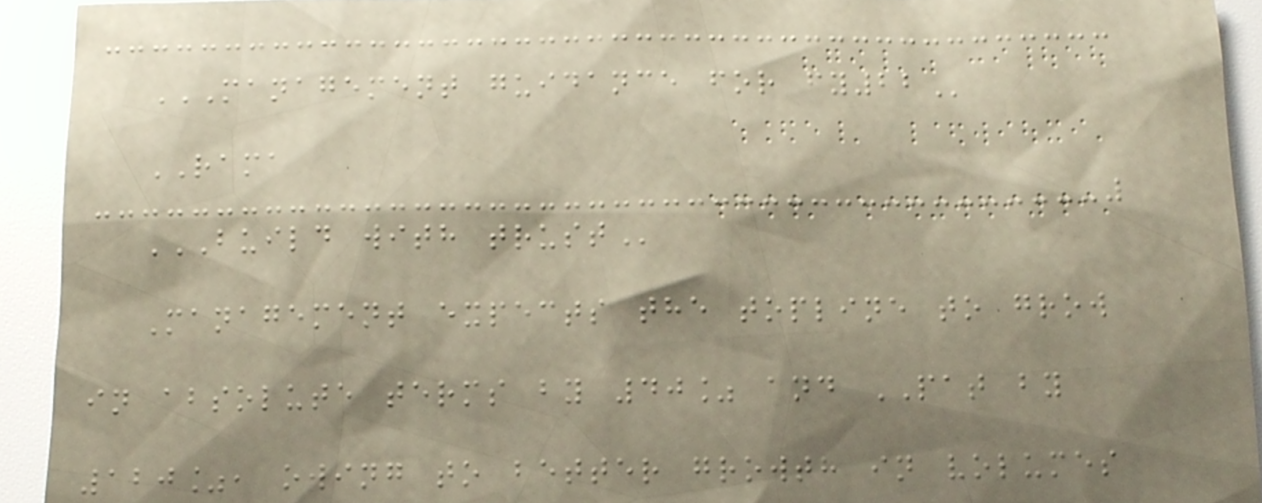MANAGEMENT GUIDANCE FOR FY22
RAMA
BUILD WITH TRUST
Management expects the topline to grow
in absolute terms by 40% and PAT by
120%, owing to better growth in volumes
